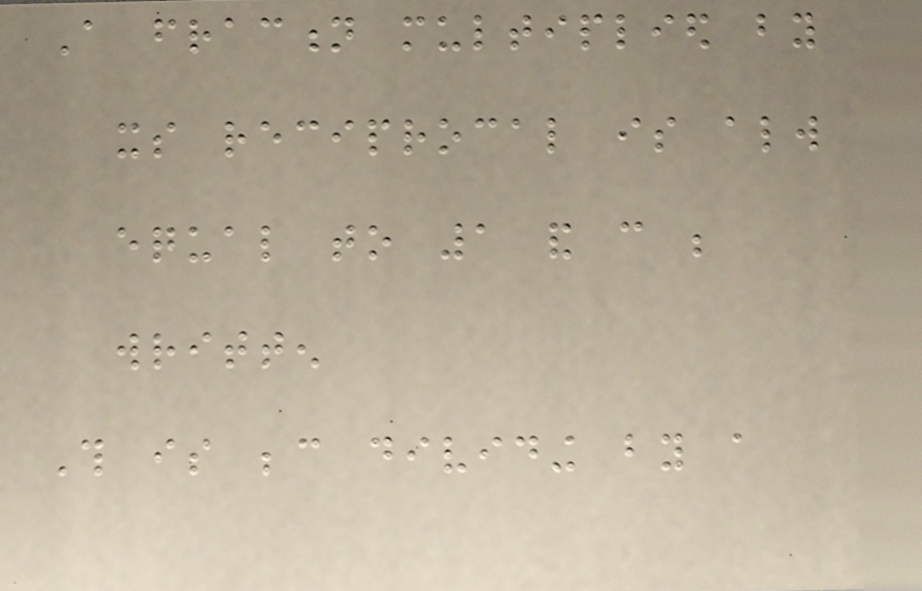A fraction multiplied by
its reciprocal is always
equal to 1 and can be
written
This is because dividing by a
